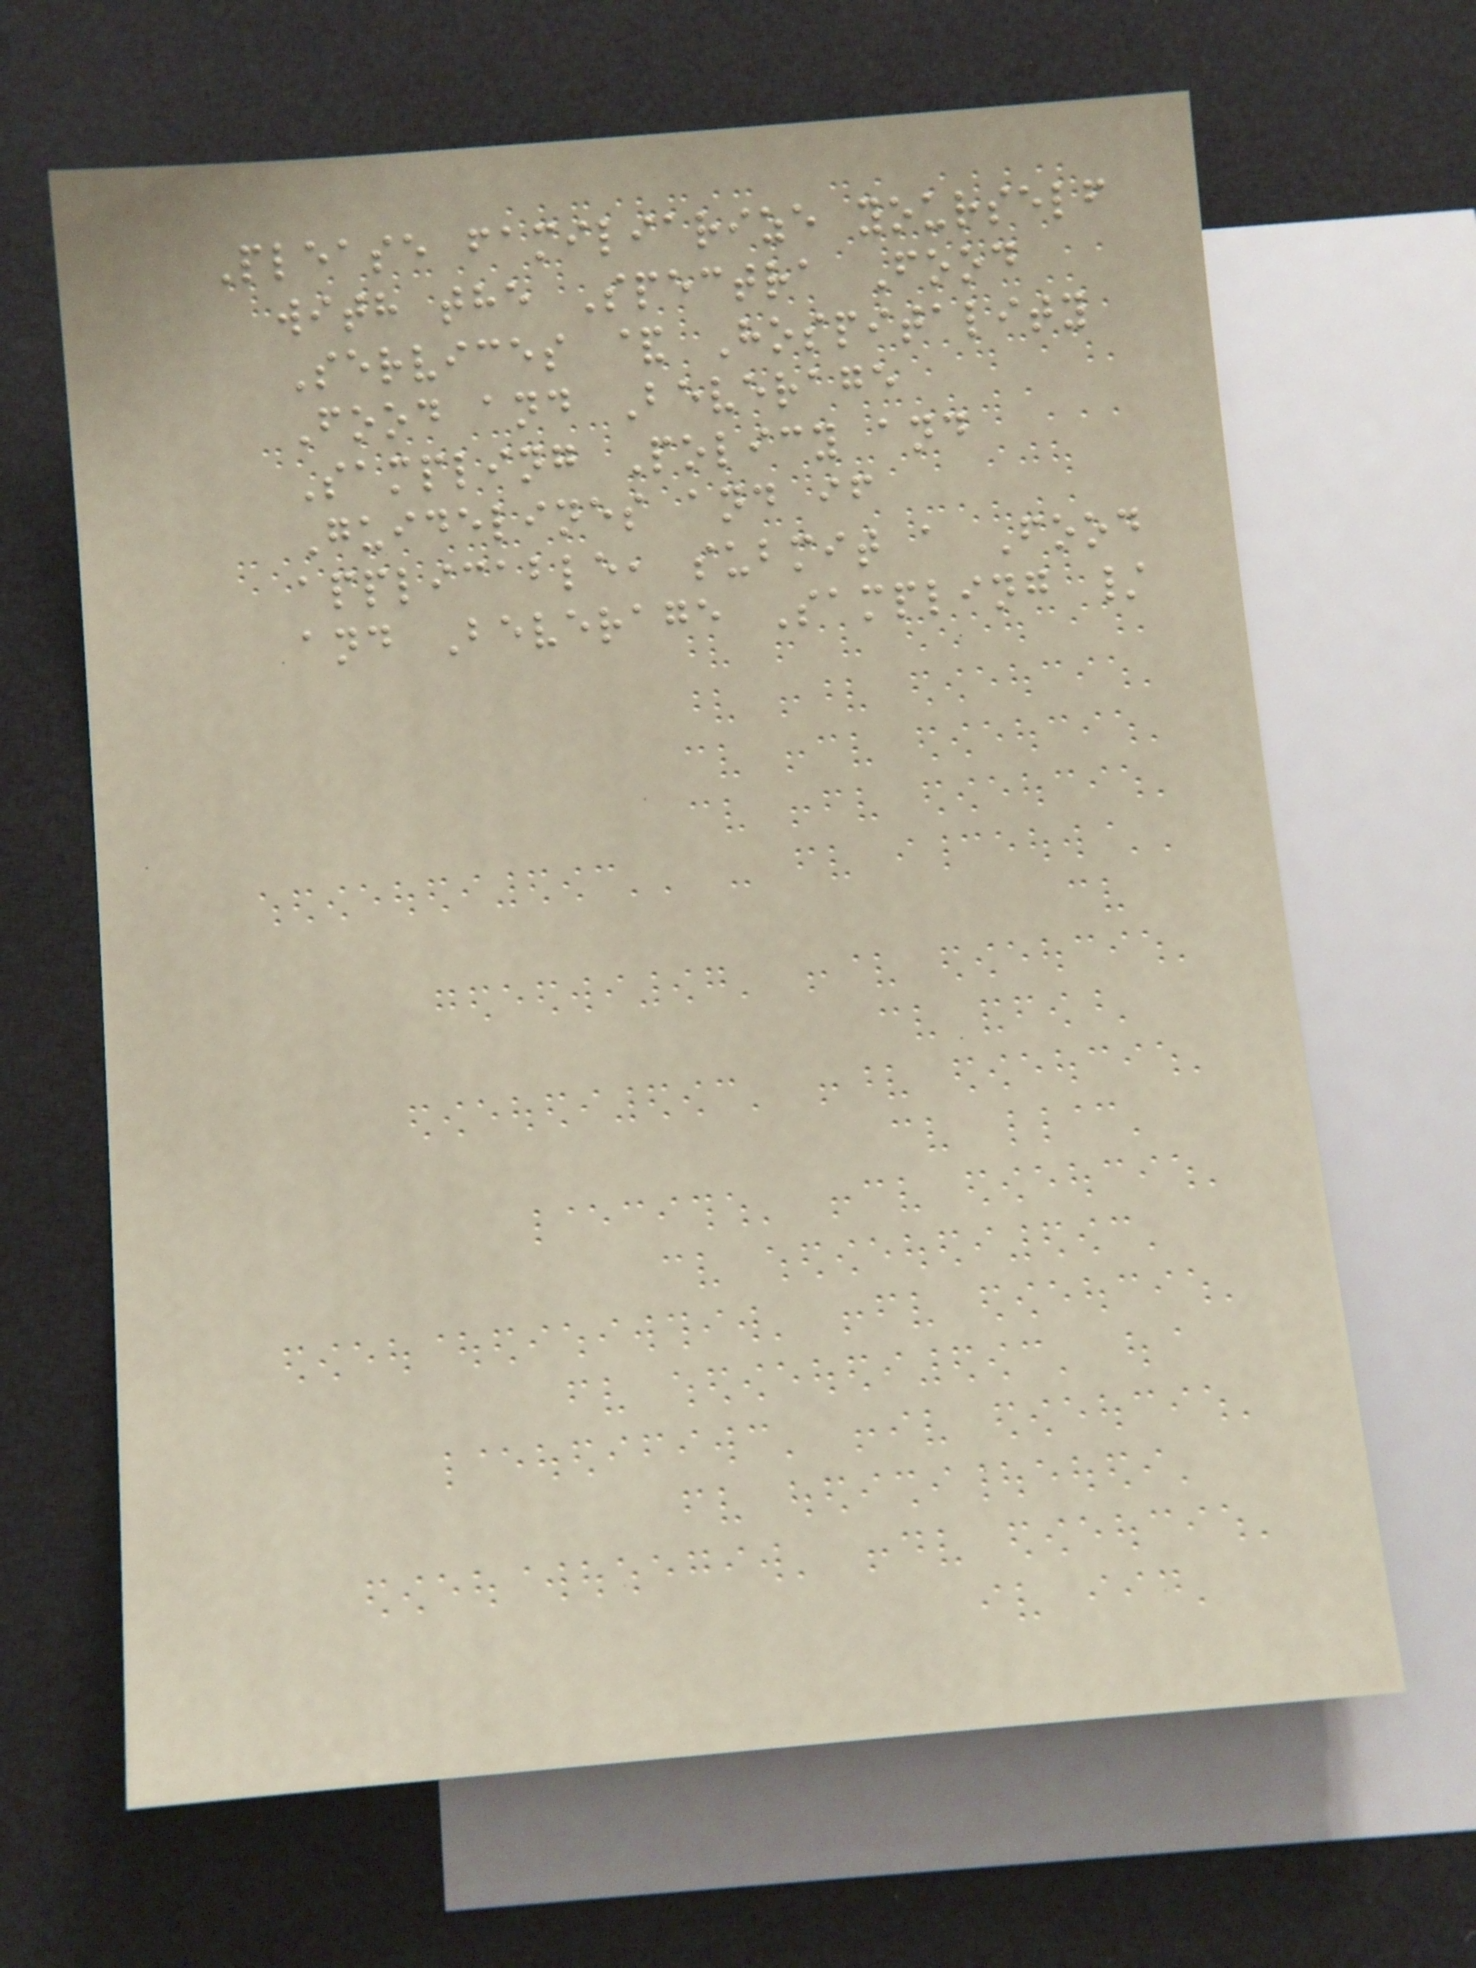Please familiarize yourself
with the Spectra Food
Services & Hospitality
Food and Beverage
Sampling Policy and
Guidelines and if
applicable, submit a Food
and Beverage Sampling /
